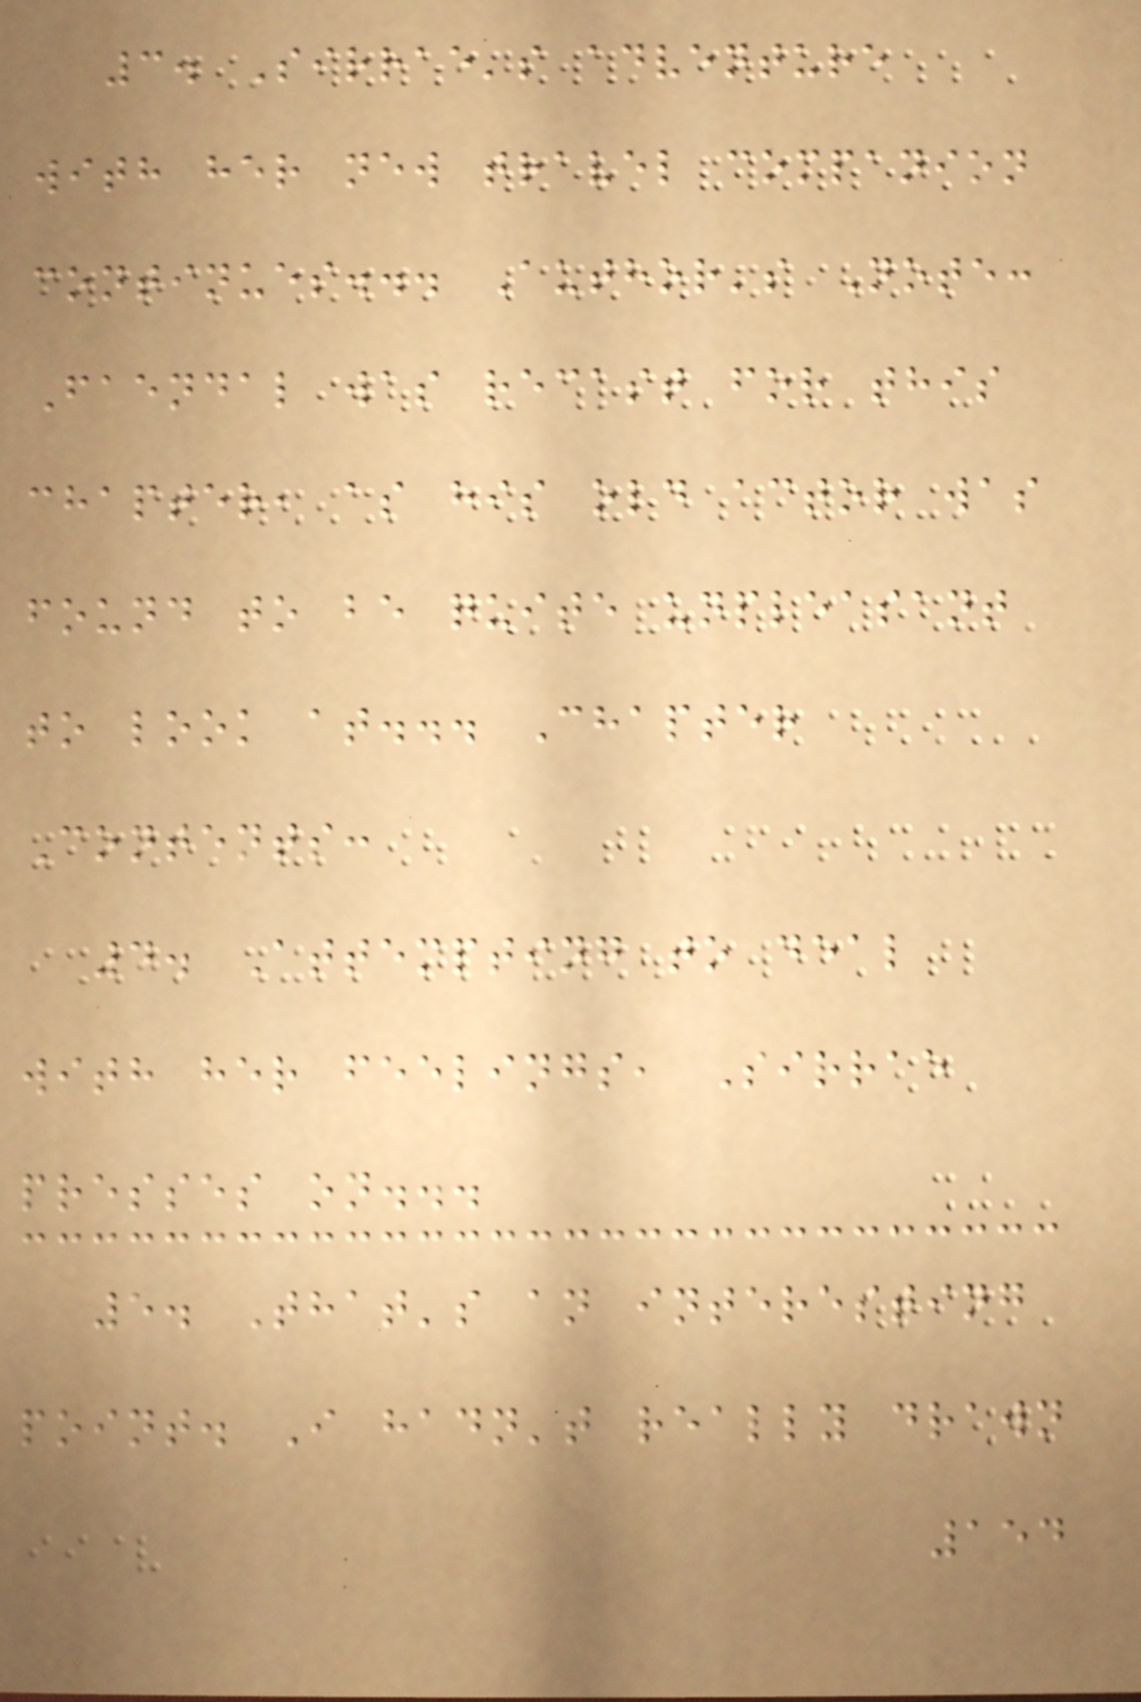3. Sirrae's adventure
with her new travel companion
continues... Author's Note:
Faendal was recast for this
chapter, as his old actor was
found to be quite unpleasant
to look at... Chapter
Contents:
4. Attempting to deal
with her feelings, Sirrae
presses on...
5. That's an interesting
point. I hadn't really drawn
154
